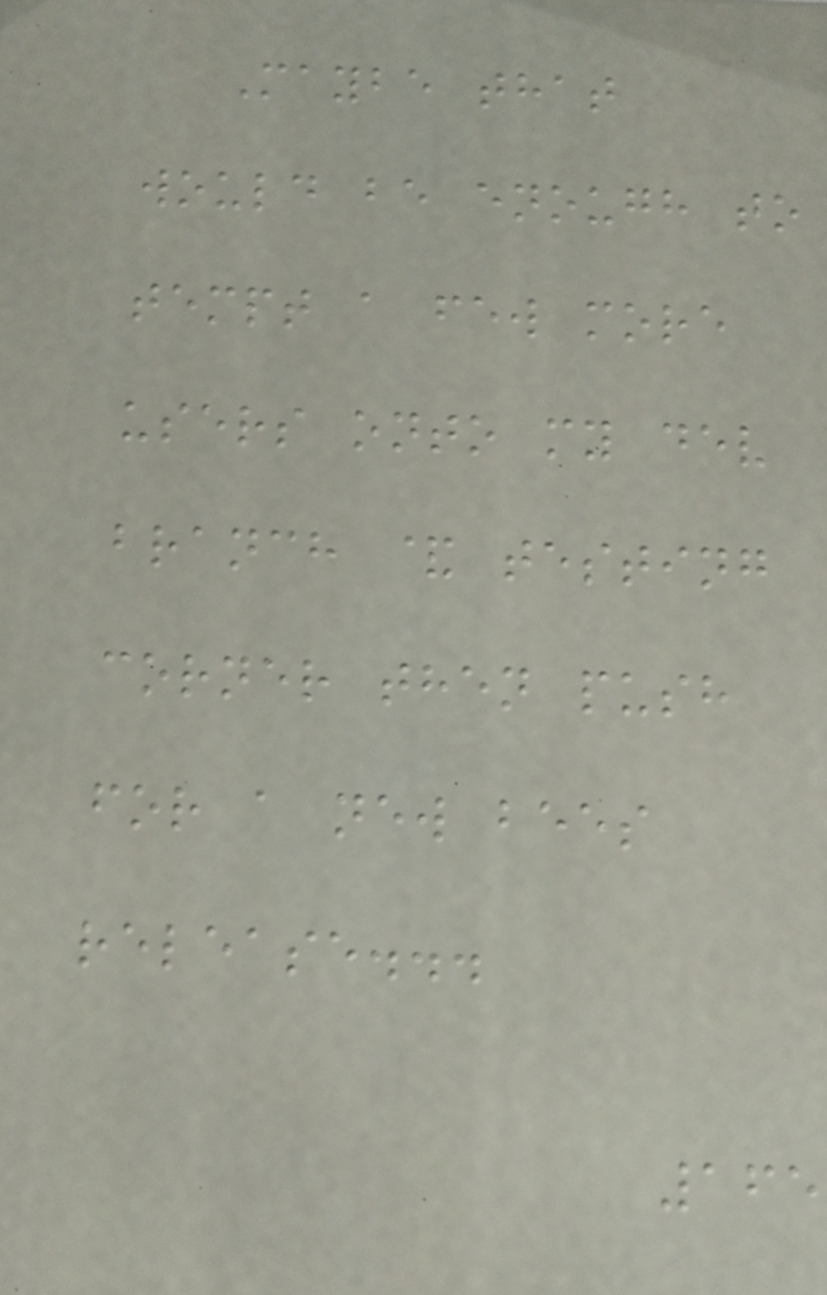Maybe that
would be enough to
tempt a few more
users onto my dev
branch & testing
corner then push
for a new bees
release...
165
